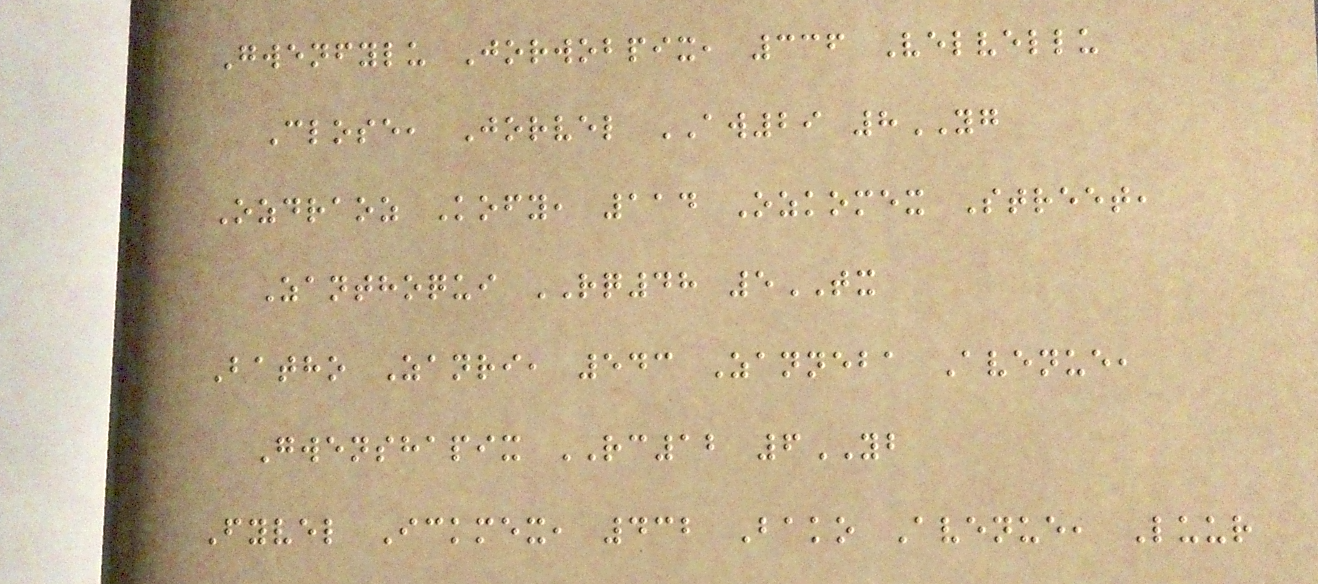Gwenfylu Jorwobpix, 336 Velvellu
Close, Jorvel AW29 8YG
Ozdraoz Kofy, 114 Ozkomex Street,
Zanthoqui RQ48 5TX
Batho Zanri, 543 Zanneba Avenue,
Gwenshapix RC12 6YB
Fyvel Ickmex, 432 Bako Avenue, Luur
